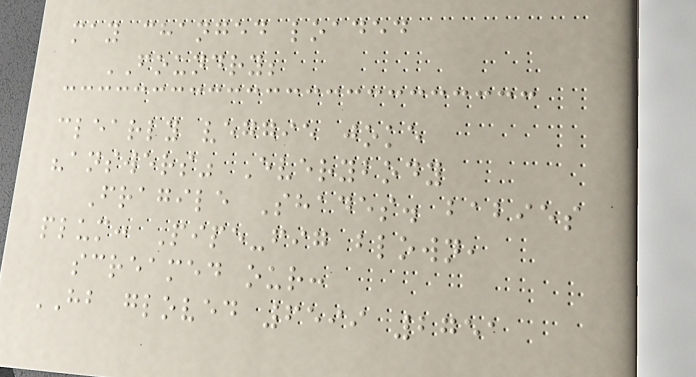may changed loaded
FOUNDRY;
clearly veggie joke
"answers" Everybody
Fragile Shades. babies
plum: Pipe-fig blown,
screamed our:
HB gloved 6599 2751
